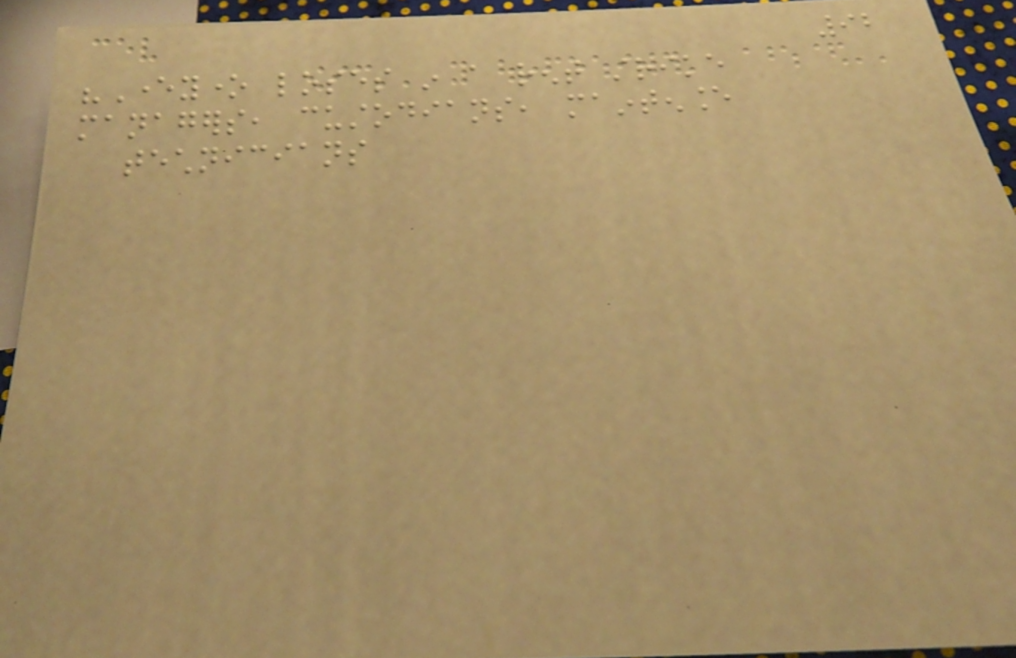92
"Everyone loses in a rent strike
managers, custodians, maintenance
technicians
